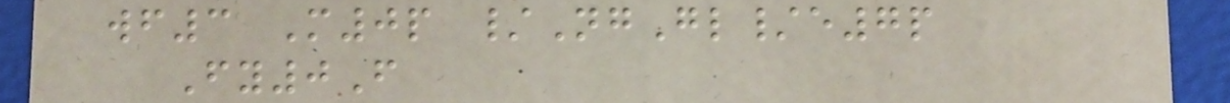wf3 M0p /NgGl/e7p
Fy0F
